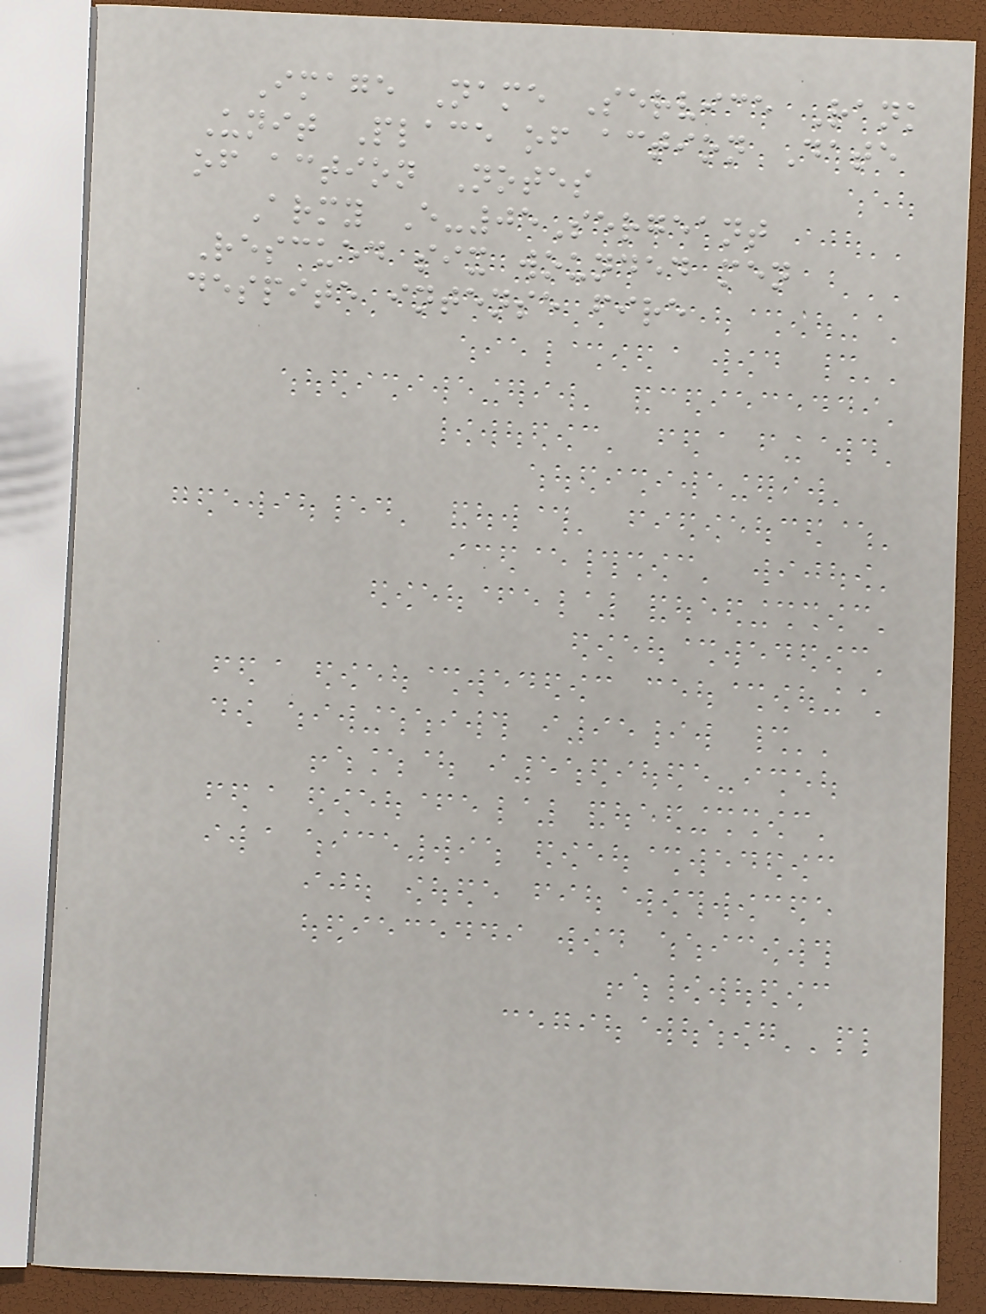Image Name Service Rank
Unit Place of action Date
of action Notes
Army E-05Sergeant
Rescued six wounded men
despite intense fire
